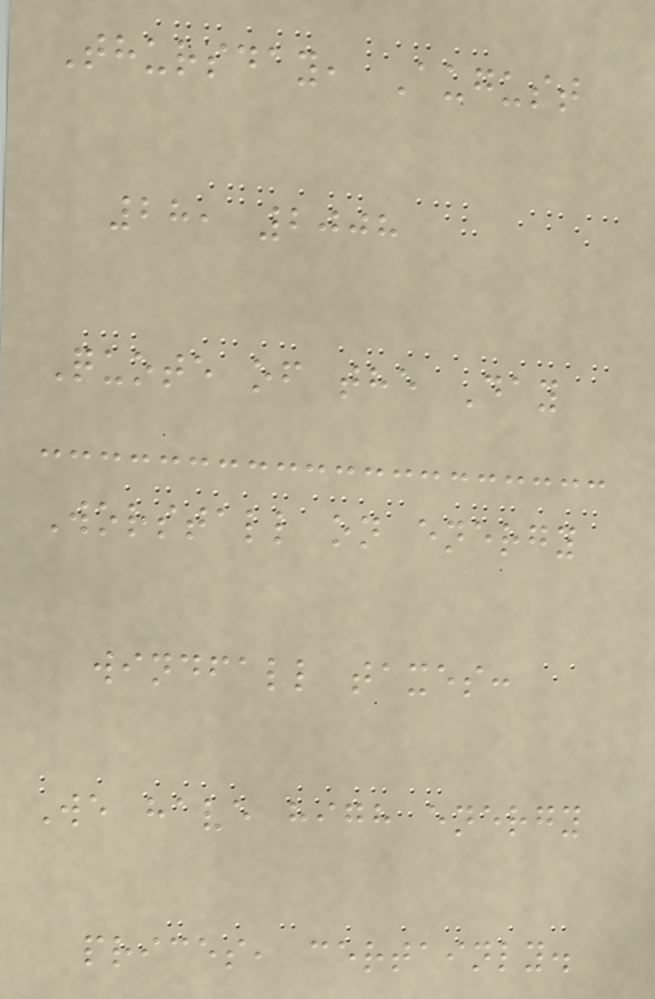Thursday, August
28, 2008
Quote of the Day
Worstall on energy
windfall taxes:
We have high energy
prices, certainly.
